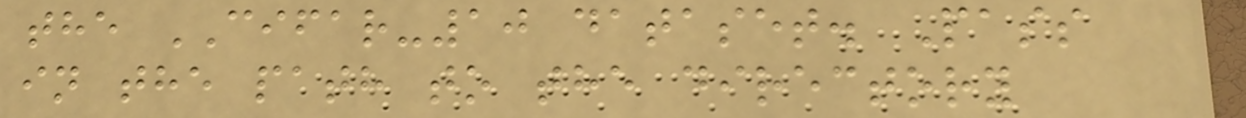the CIFAR-10 dataset. Pass
in the path to the directory
